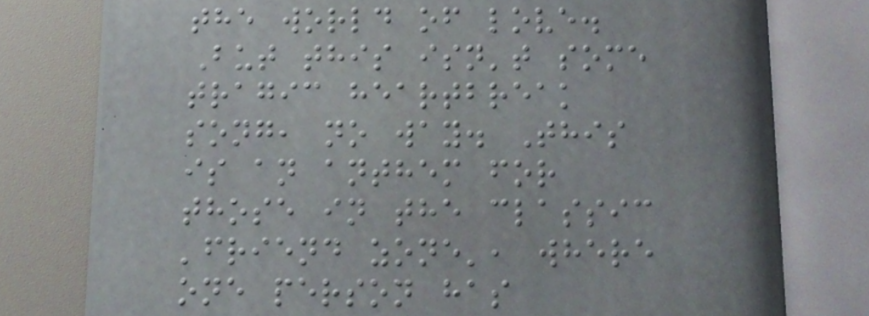the world of love.
But this isn't some
tragic heartbreak
song, no way. This
is an anthem for
those in the classic
'friend zone', where
one person has
